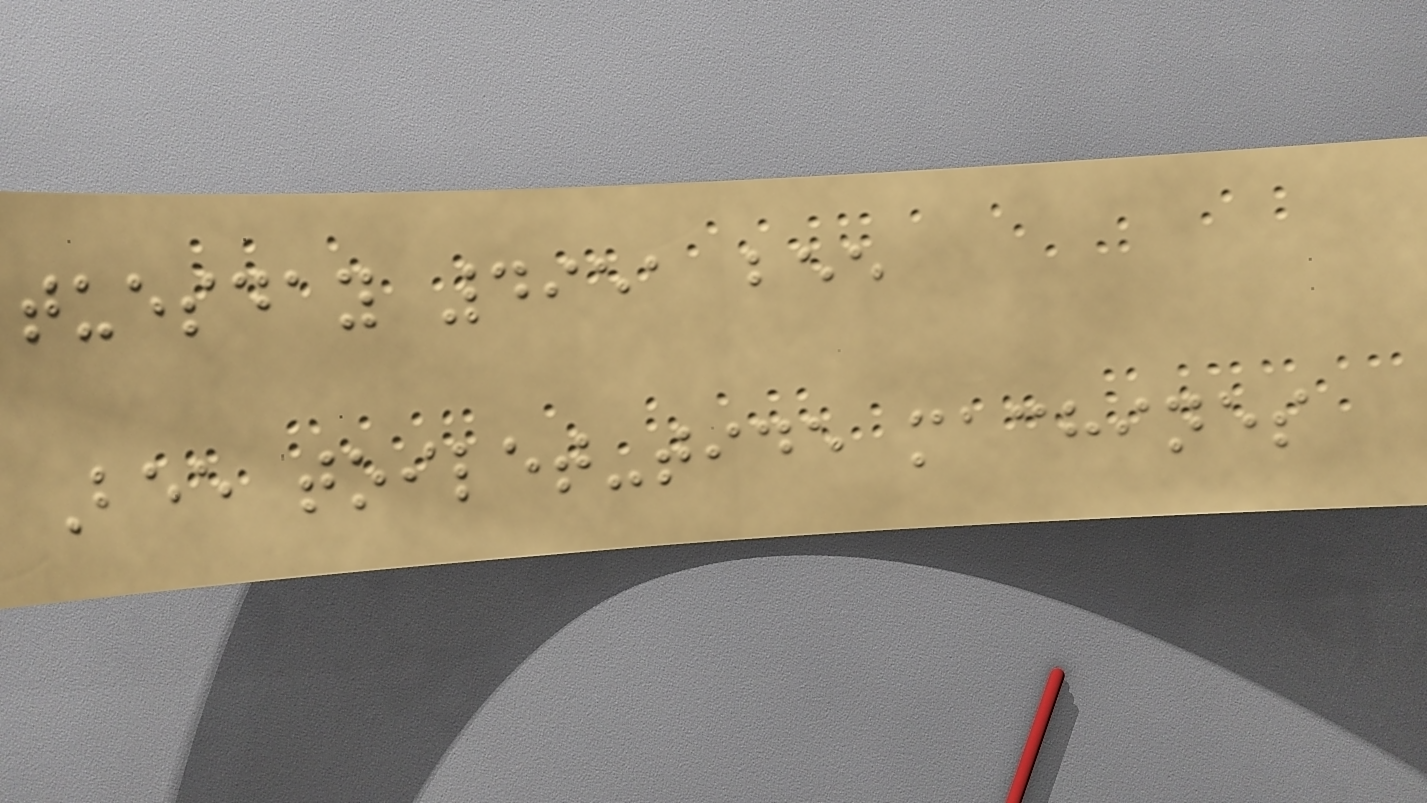tuesday 4951 bee
Bee toilet-tide machines
